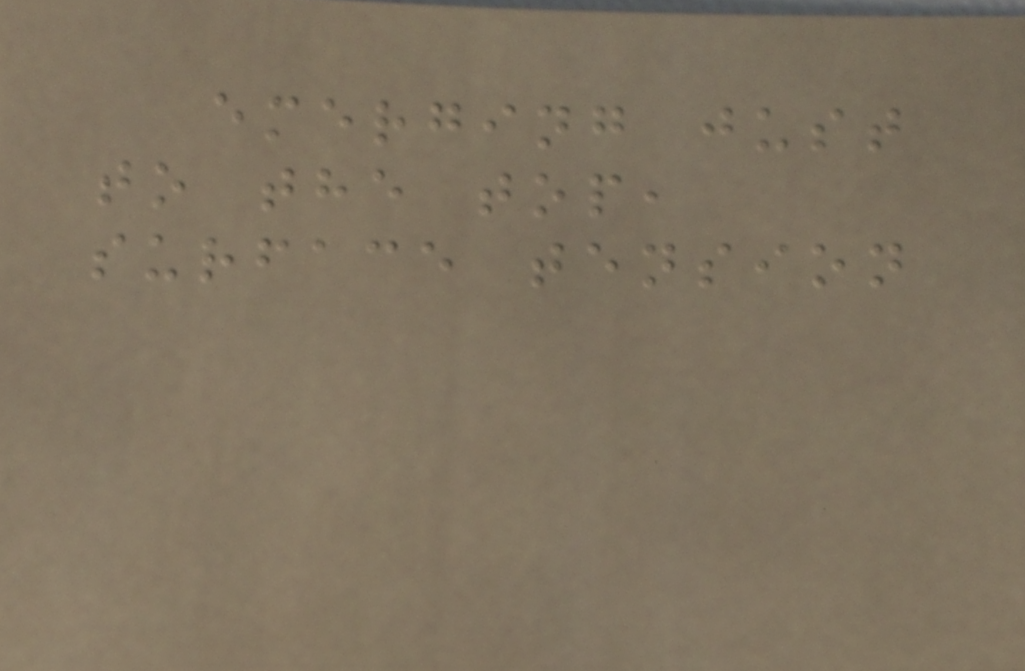emerging just
to the top,
surface tension
